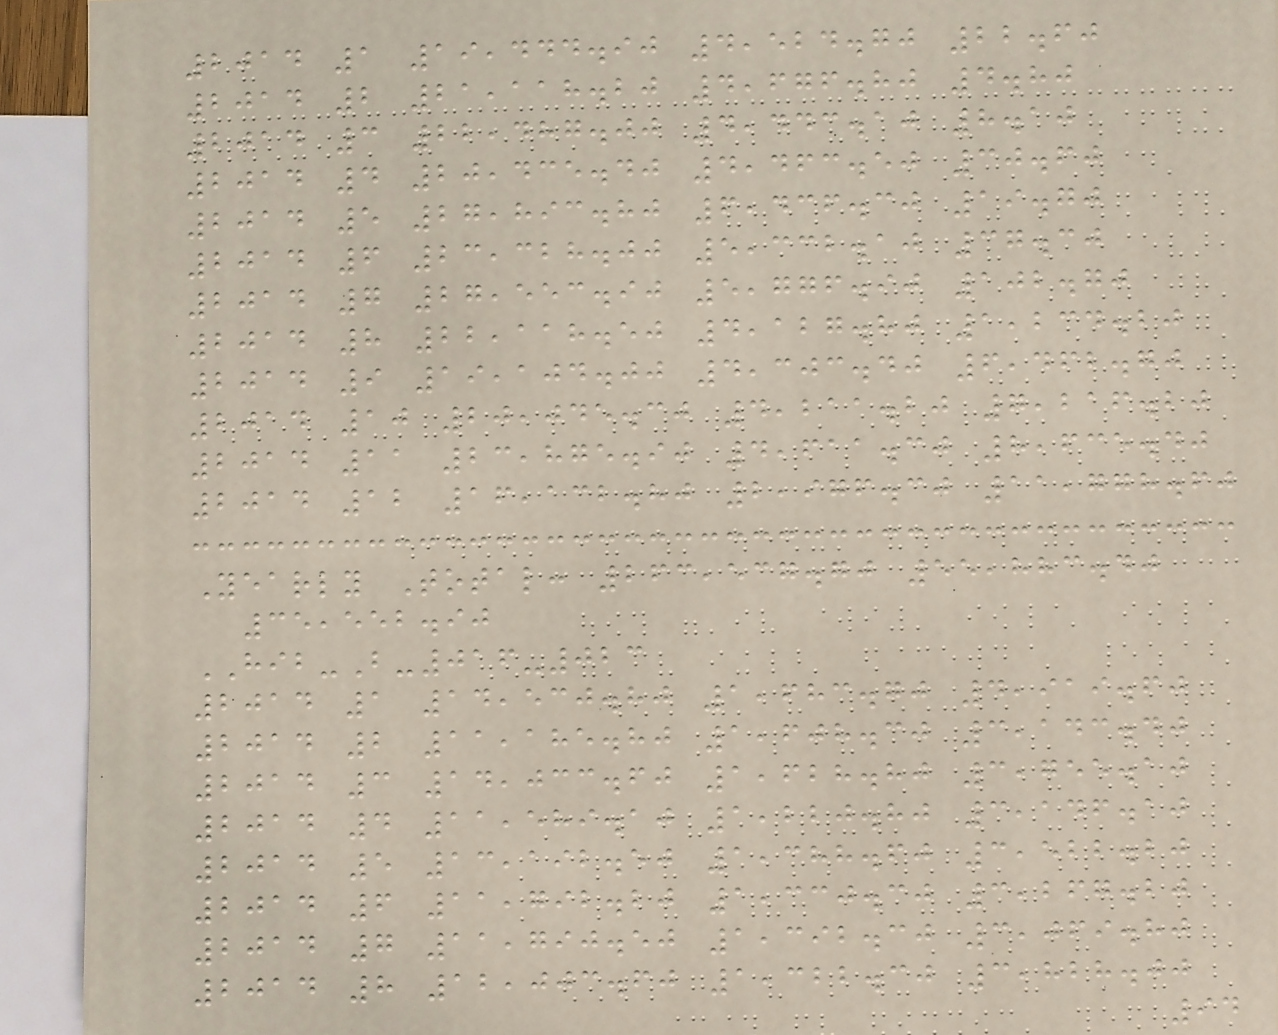2014 1 19,444.90 4,524.70 22.60
2014 2 21,118.20 4,676.80 4.80
2014 3 22,487.00 4,443.10 8.10
2014 4 20,435.40 4,463.50 30.60
2014 5 27,893.80 6,436.30 19.70
2014 6 23,328.00 5,332.10 37.30
2014 7 27,553.90 5,776.90 102.70
2014 8 22,118.50 4,127.80 1,234.20
2014 9 19,104.00 4,303.40 6,462.70
2014 10 20,045.30 4,211.20 7,216.20
2014 11 23,875.90 4,611.30 8,635.40
2014 12 16,132.80 2,976.30 11,778.60
Yearly Total: 263,537.70 55,883.40
35,552.90
HIB-B-016-023
2014 1 14,530.80 1,683.70 4,919.60
2014 2 11,185.80 1,608.30 3,143.40
2014 3 14,033.60 1,628.80 3,755.10
2014 4 11,589.10 1,220.80 3,146.10
2014 5 13,192.50 1,388.60 3,522.20
2014 6 11,792.20 1,330.30 3,267.20
2014 7 11,790.50 1,392.30 3,069.80
2014 8 12,003.60 1,322.30 3,828.00
94
